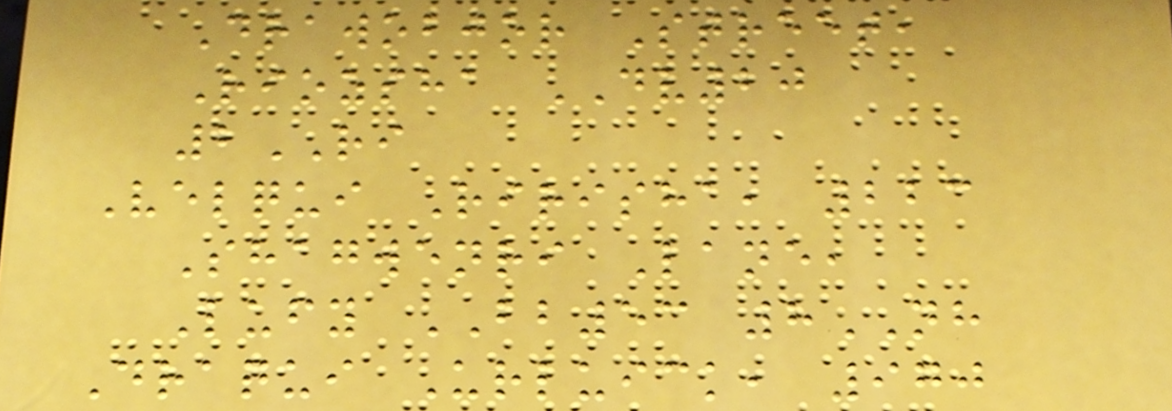Drawobjor Street,
Riozsha DV20
2RI
Velqui Ririsha, 223
Shagwenri Lane,
Lufy BB53 8NH
Draqui Urluick, 970
